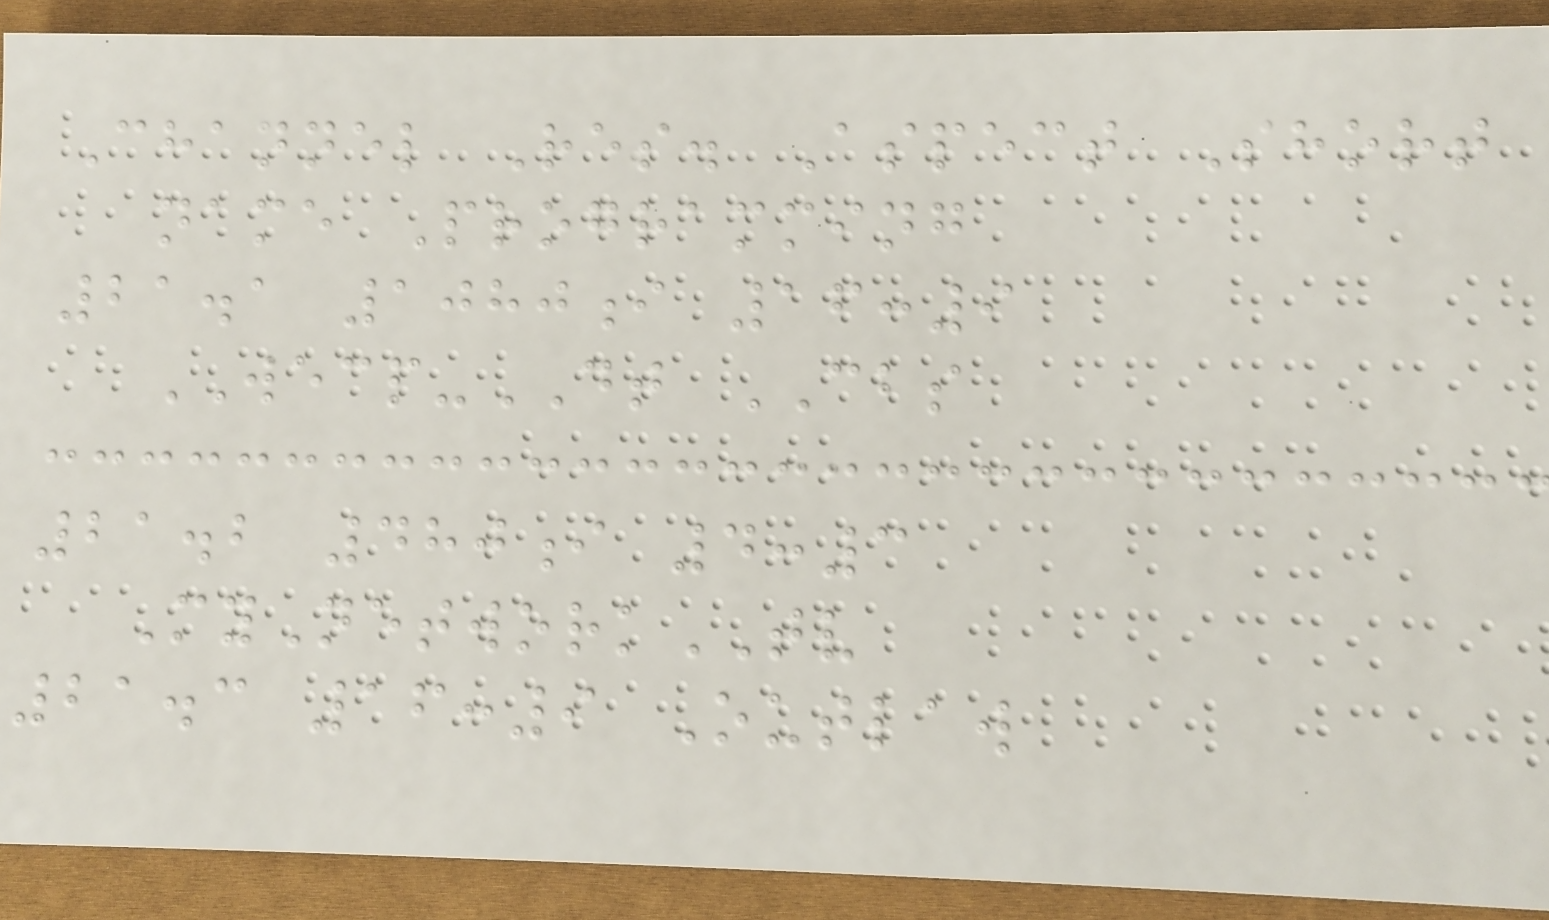Channel Res. Aspect Short
name Programming
21.1 1080i 16:9
WECP-DT CBS
21.2 480i 4:3
MyNetworkTV
21.3 16:9 Outlaw
